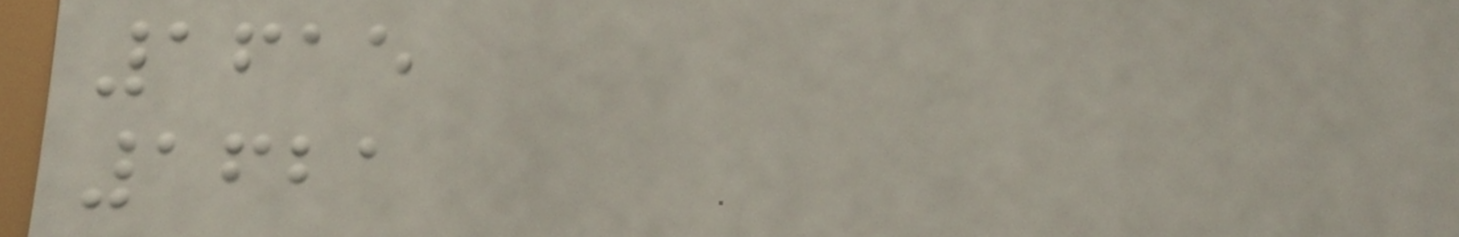1615
1621
